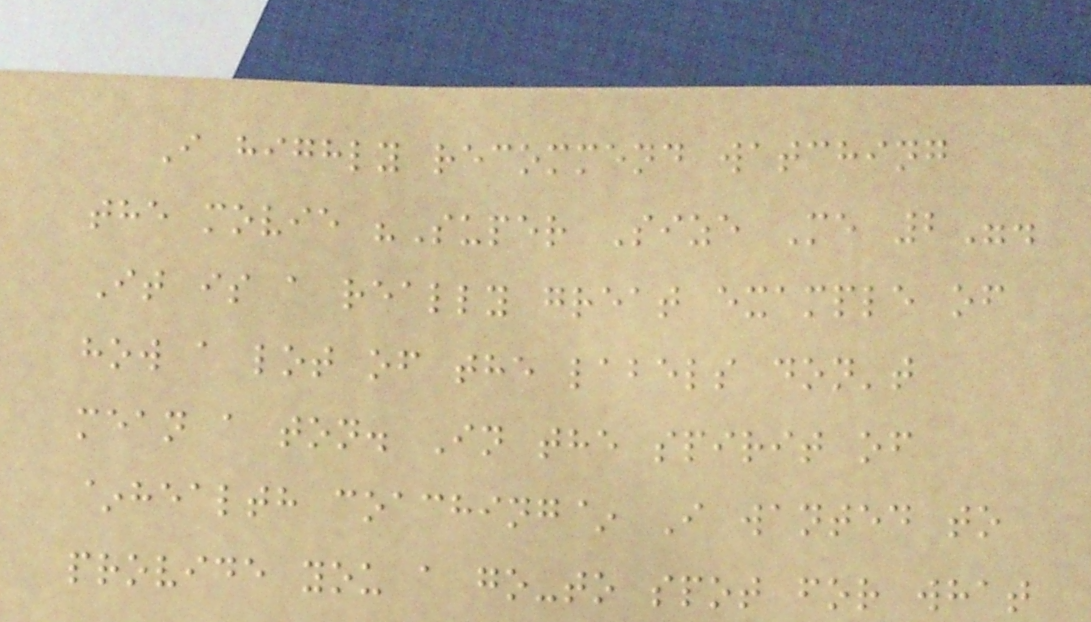I highly recommend watching
the movie "Super Size Me 2".
It is a really great example of
how a lot of the labels don't
mean a ton. In the spirit of
~health coaching~ I wanted to
provide you a go-to spot for what
